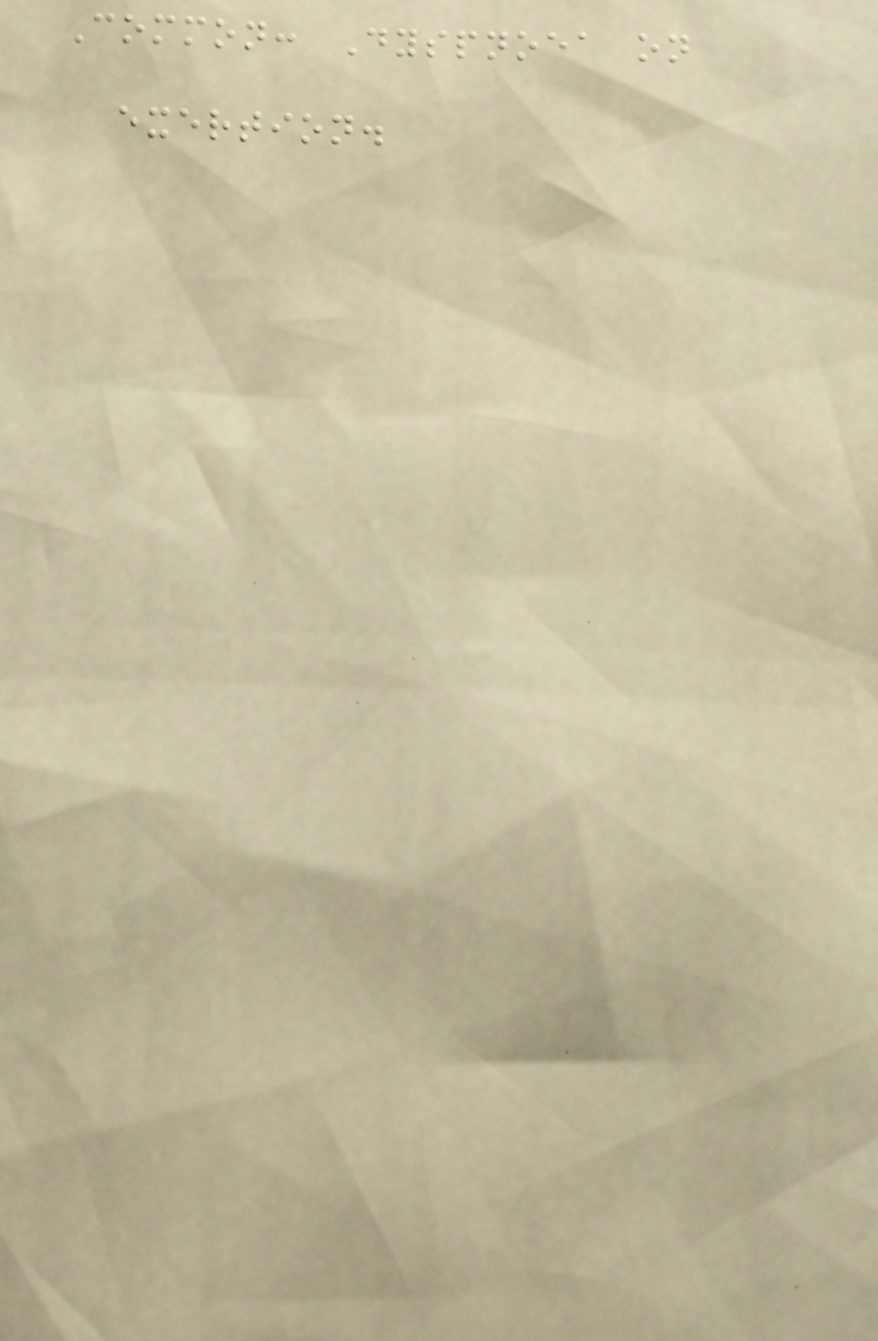Common: Dyspnoea on
exertion.
